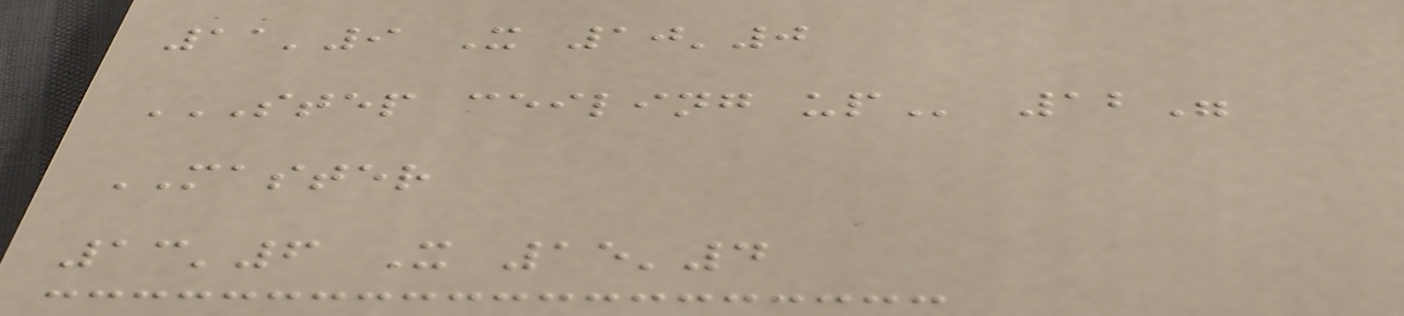11'9 X 10'0
STEP CEILING UP 12"
MASTER
13'6 X 15'4
